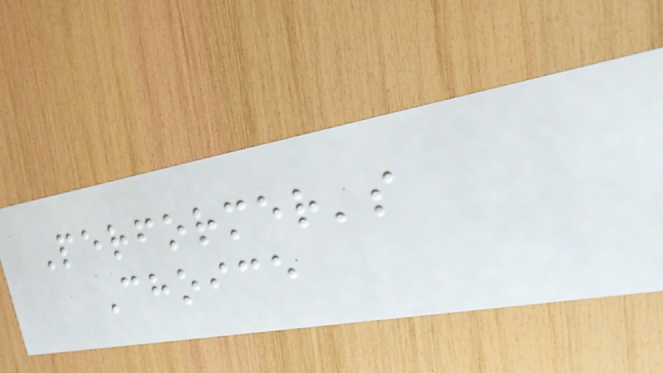Performer's
Choice
